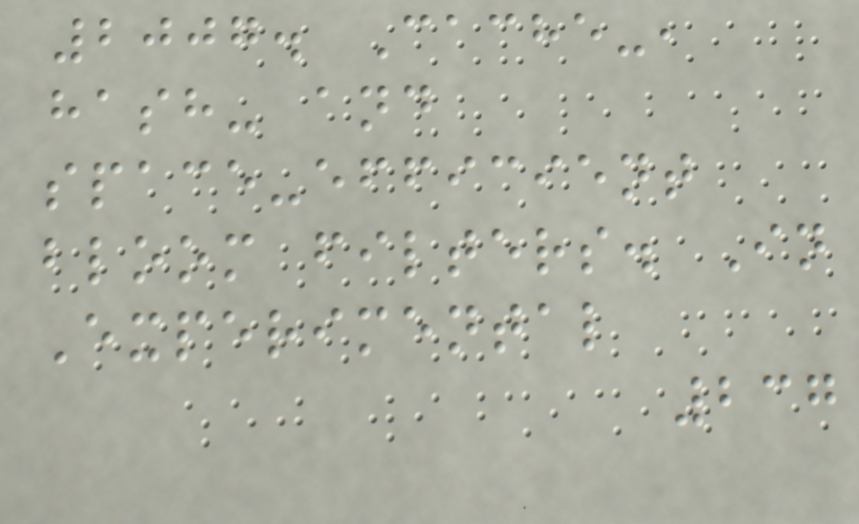2007. Cache-,
hash- and
space-efficient
bloom filters. In
Experimental
237
